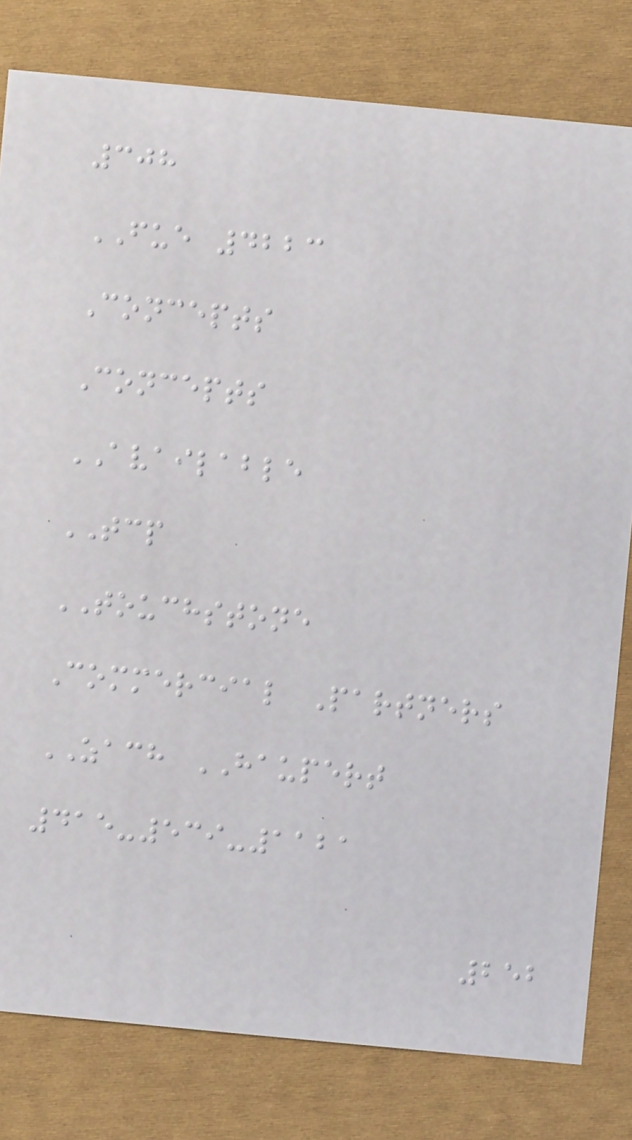308
FUE 4223
Concepts
Concepts
AVAILABLE
TCP
TOUCHSTONE
Commercial Partners
ZACH HAUPERT
415-539-1121
252
